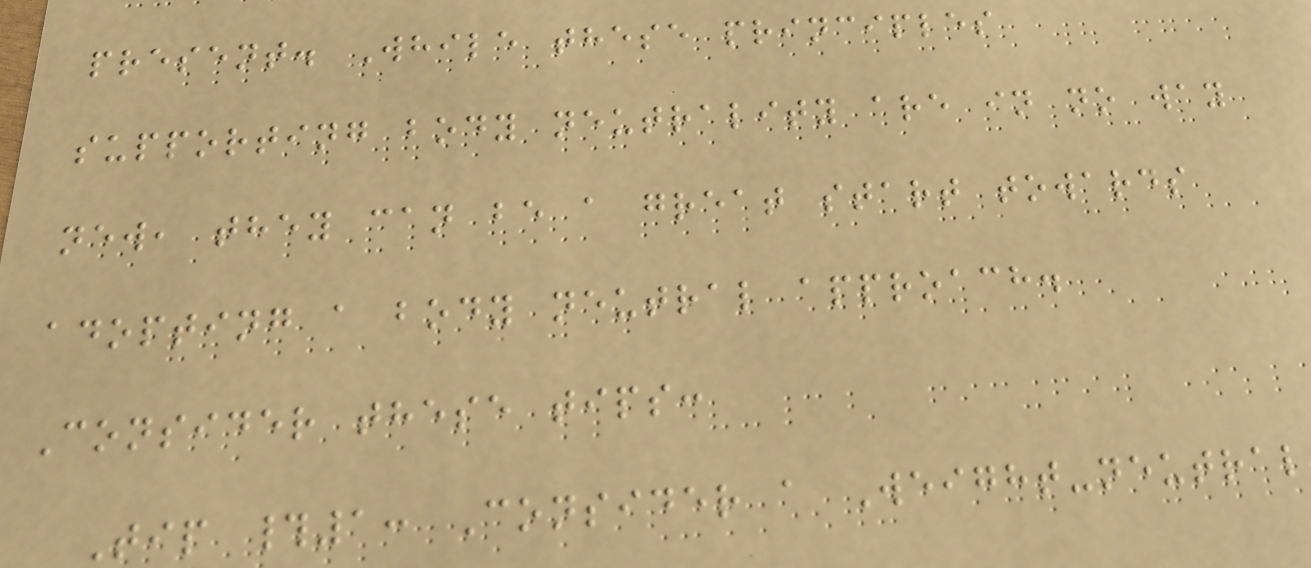present. While these principles
supporting body neutrality are in no way
new, they can be a great start towards
adopting a body neutral approach.
Consider these tips:
Tip #1: Consider a Weight-neutral
